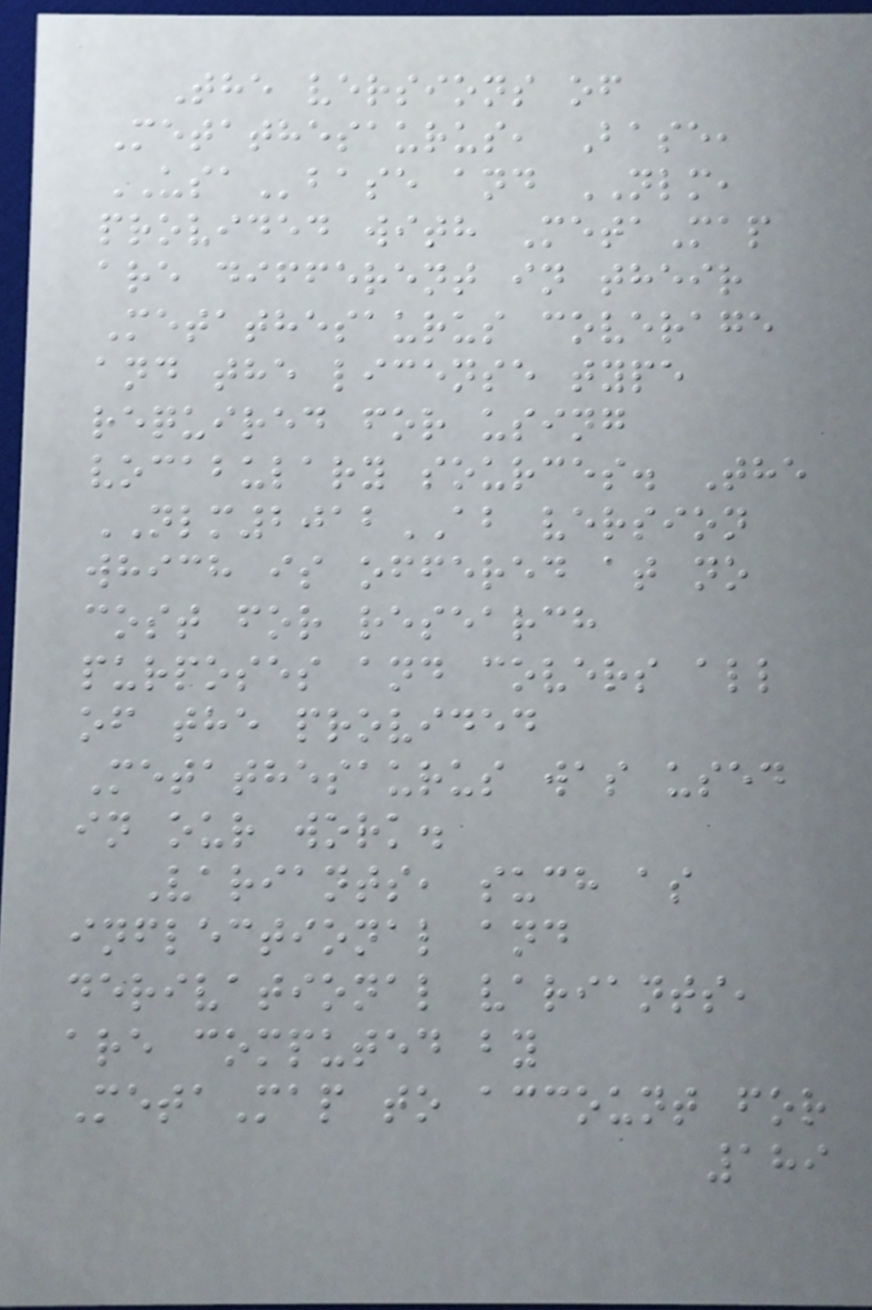The versions of
Metathesaurus, Base,
USAbase and NLM,
provided with MetaMap
are different in their
Metathesaurus coverage
and the license type
required for using
vocabulary sources. The
NLM2012AB version
which is offered at no
cost for research
purposes and covers all
of the provided
Metathesaurus was used
in our work.
Variants, such as
inflectional and
derivational variants,
are computed by
MetaMap to account for
189
